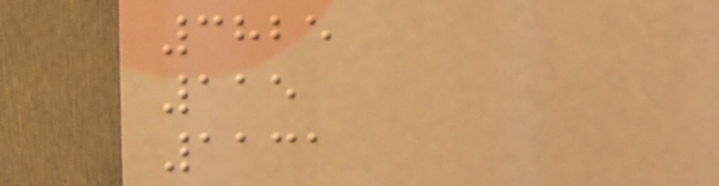3825
115
1131
